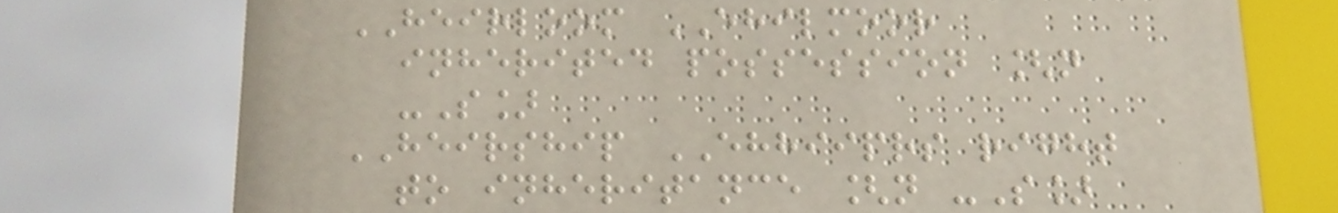HEIRLOOM EHILMOOR
inherited possession [n
-S]
HEIRSHIP EHHIIPRS right
to inheritance [n -S]
